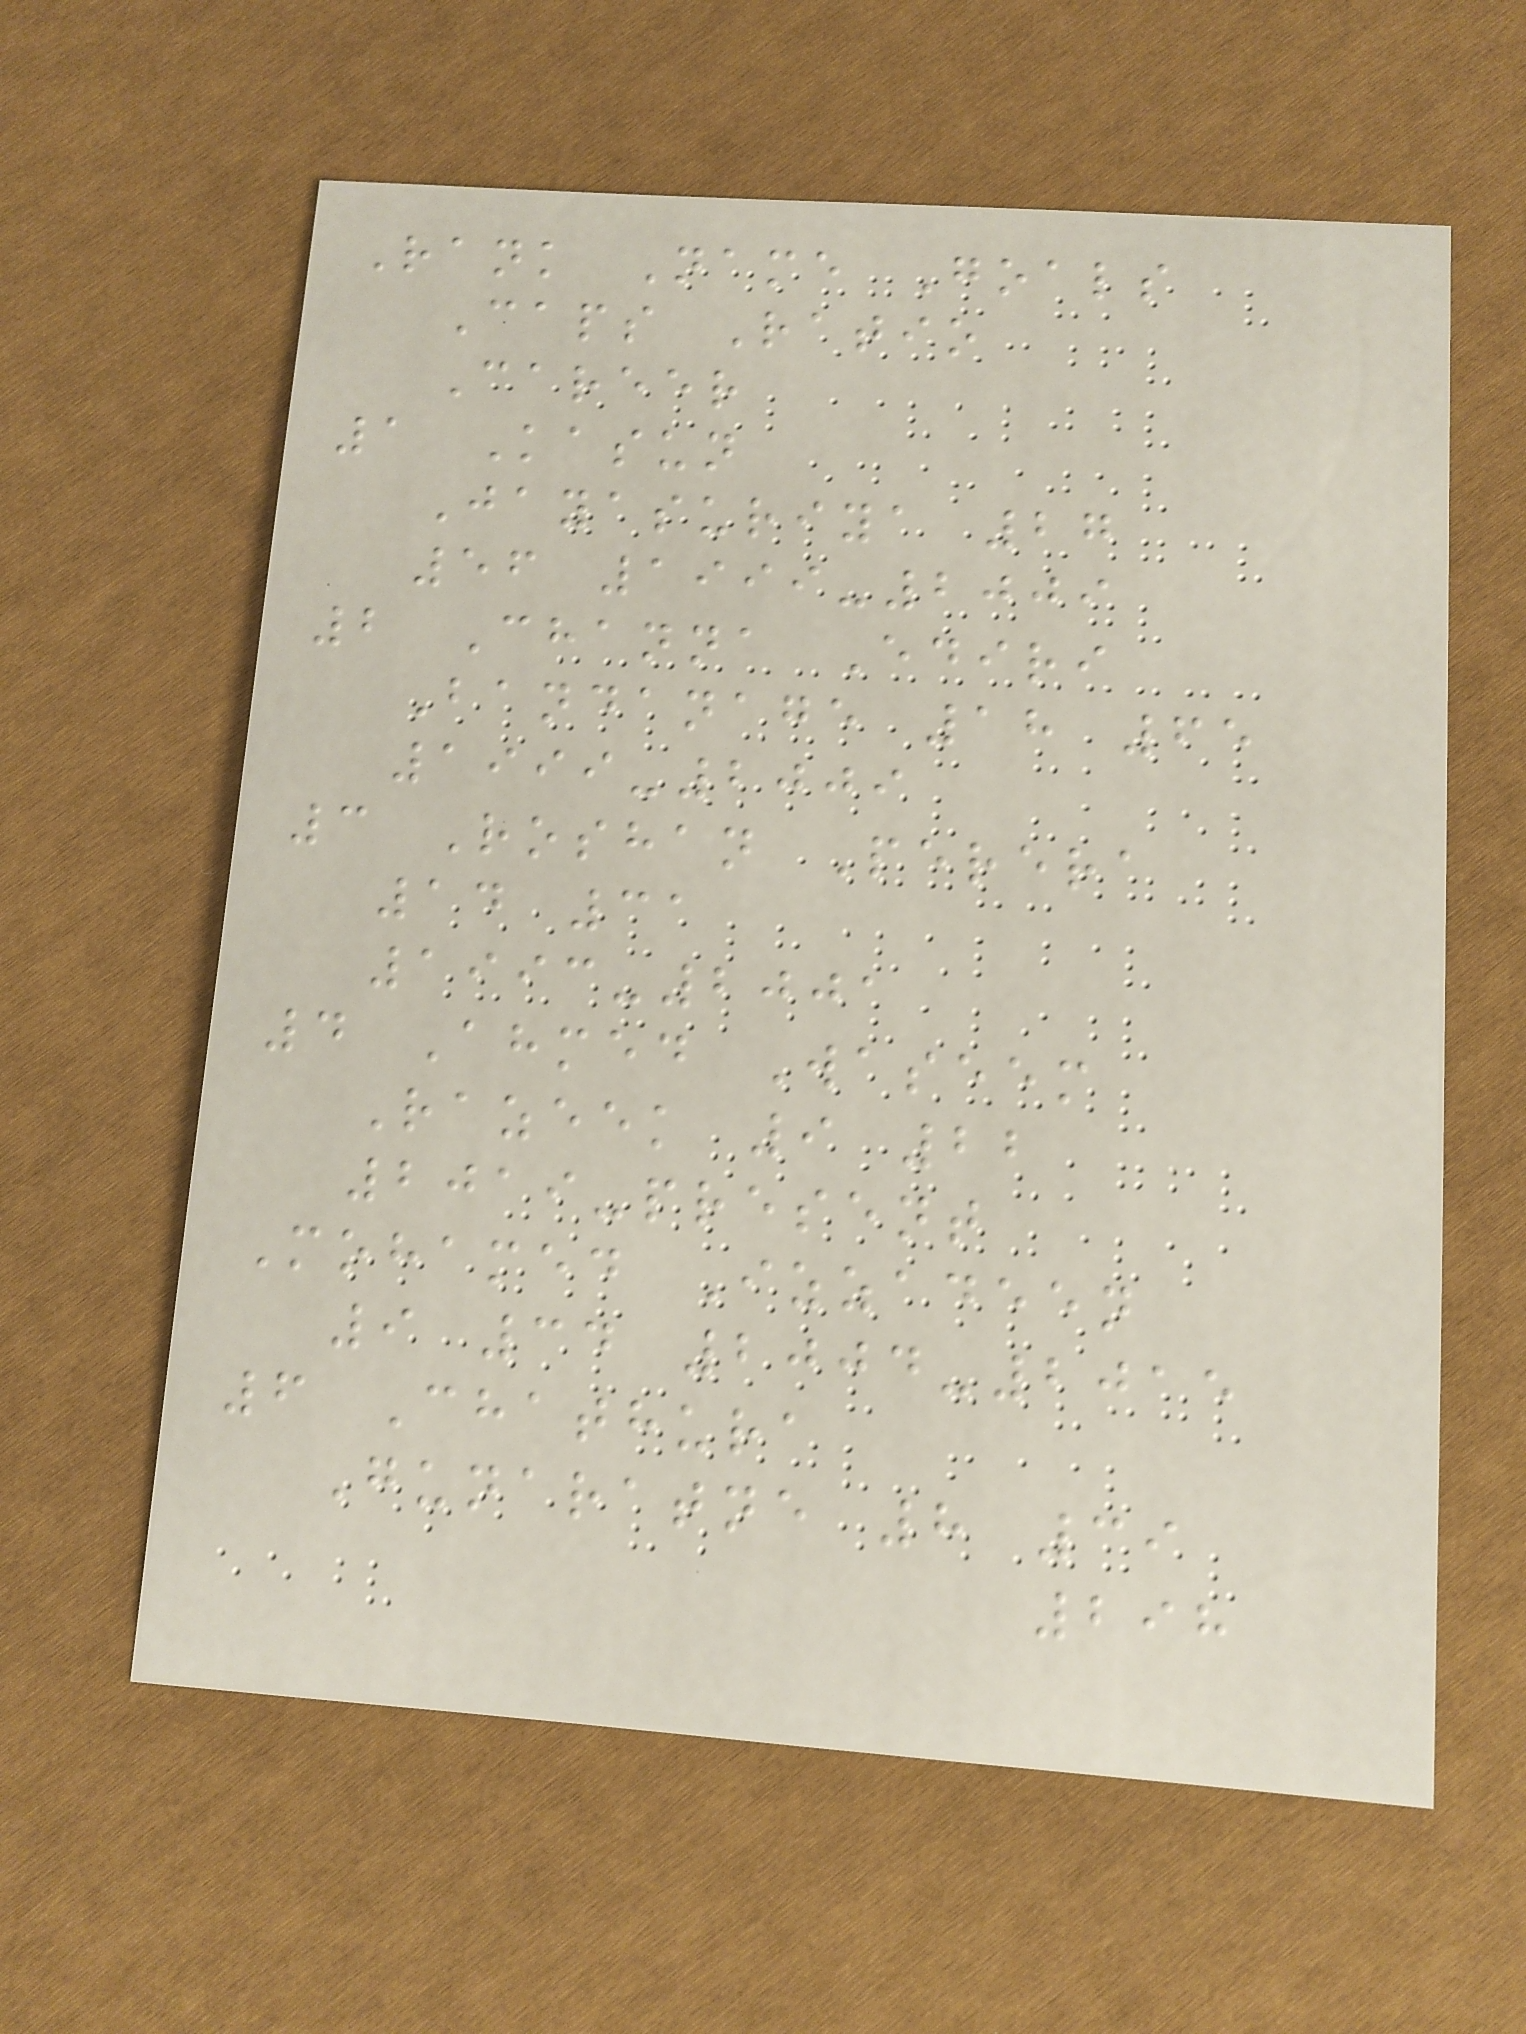Rank Name Goals
Caps Ratio
Career
1 Kasun
Jayasuriya 27
56 1999-2009
2 Channa Ediri
Bandanage 18 65
1999-2009
3 Roshan Perera
14 31
1993-2001
4 Ahmed Waseem
Razeek 9 22
2019-present
Mohamed Izzadeen
9 34 2004-2015
6 Chathura
Gunaratne 8 39
298
